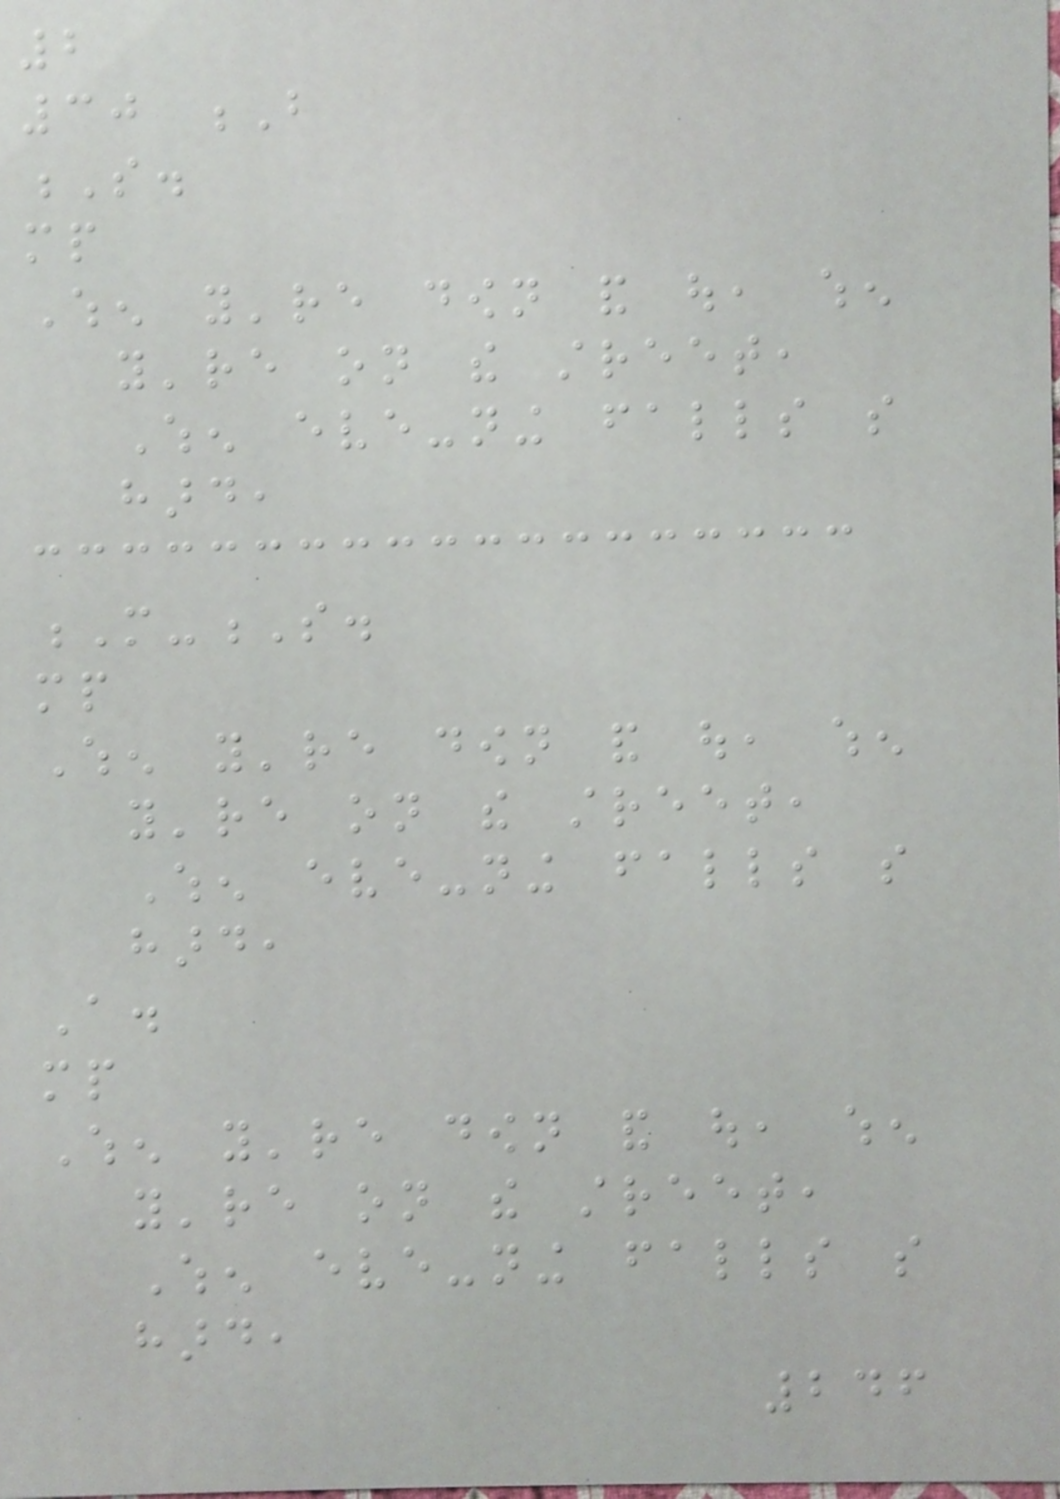2
30 B
S.
mp
When you're down and out, when
you're on the street,
When eve-ning falls so
hard,
M-S.
mp
When you're down and out, when
you're on the street,
When eve-ning falls so
hard,
A.
mp
When you're down and out, when
you're on the street,
When eve-ning falls so
hard,
246
